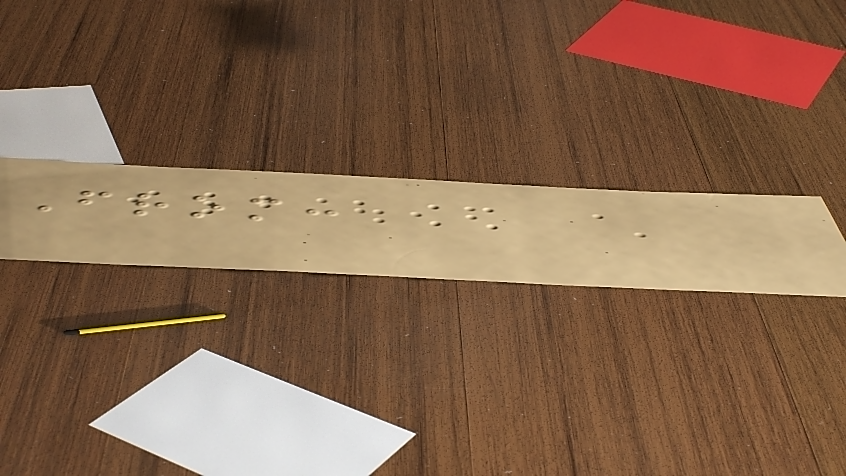From:
